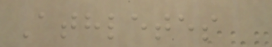Athletes
